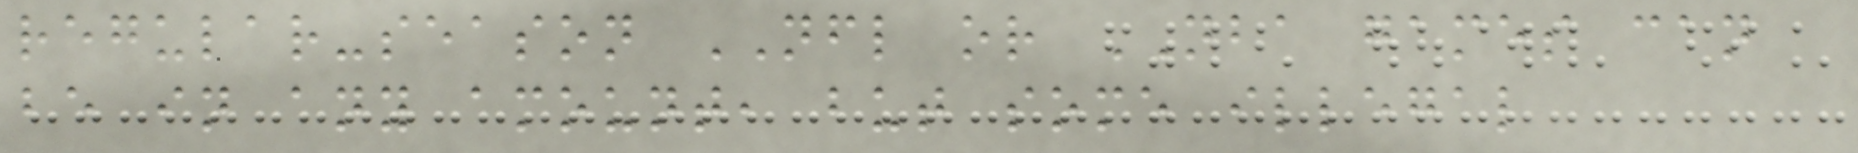regular-season NFL or NBA games can
be in any amount, but some illegal
